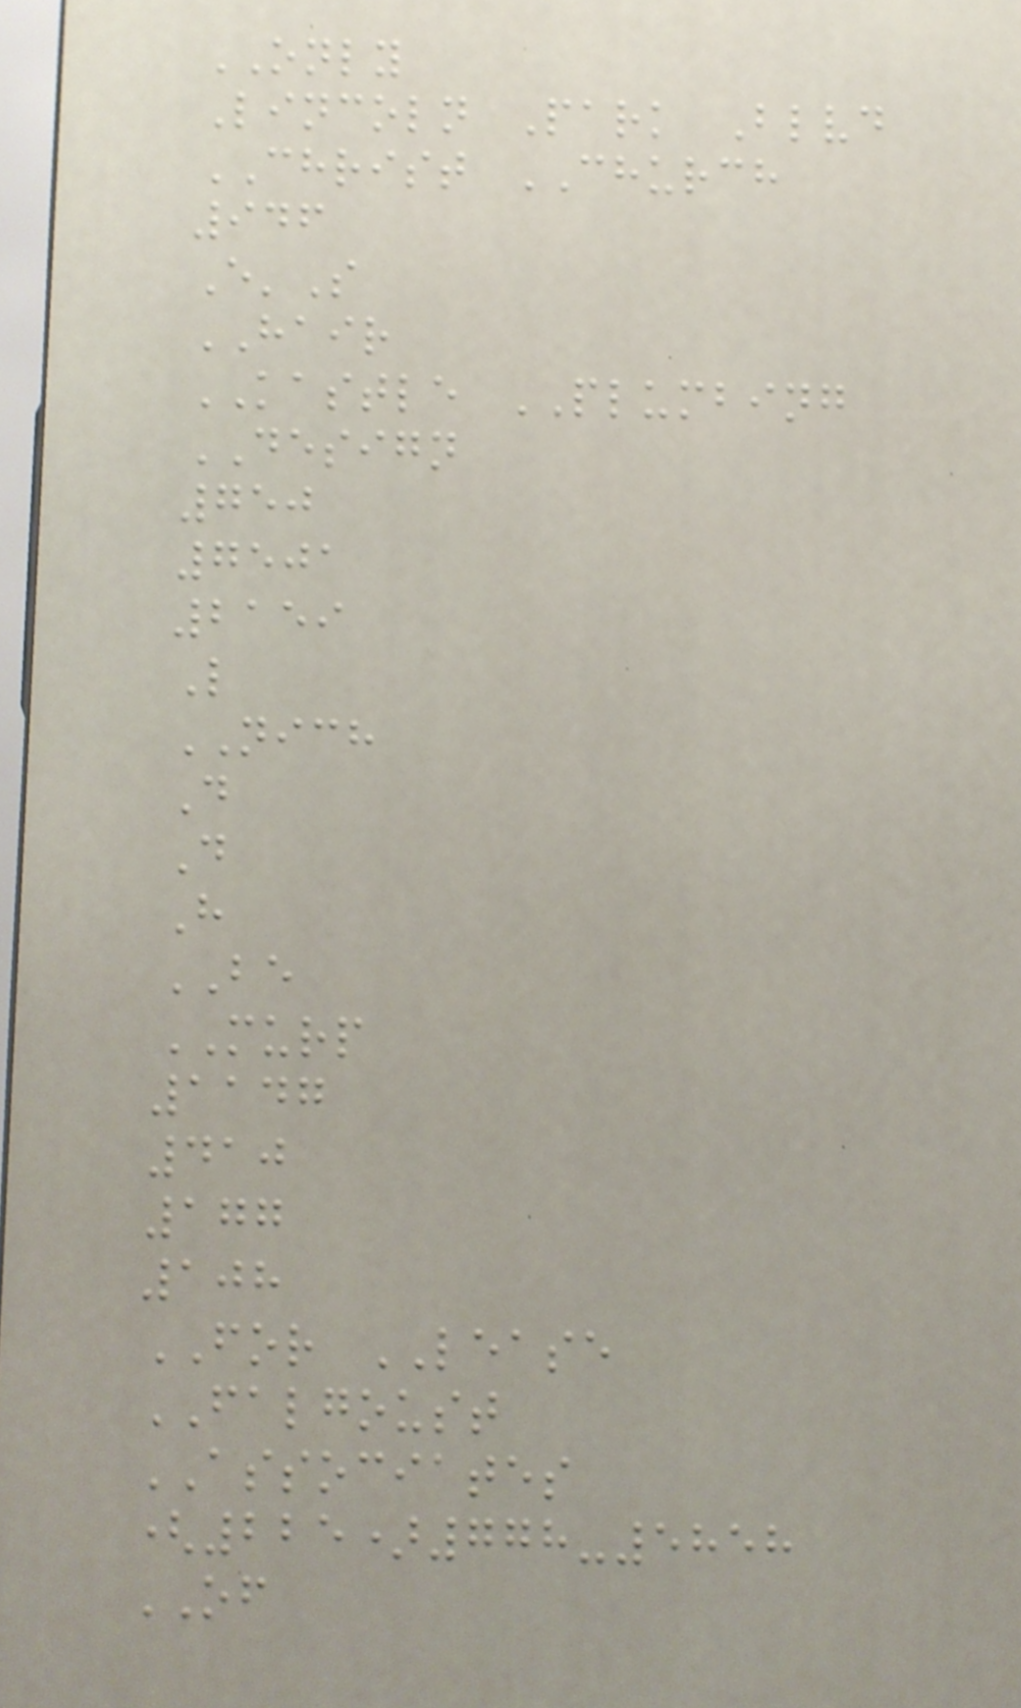ONLY
Lincoln Park Blvd
CHRIST CHURCH
946
E'S
HAIR
KASTLE PLUMBING
DESIGN
750
7501
2159
L
NICH
D
D
H
BE
MURP
1147
410
177
108
FOR LEASE
FALGOUST
ASSOCIATES
(225)778-5858
OF
